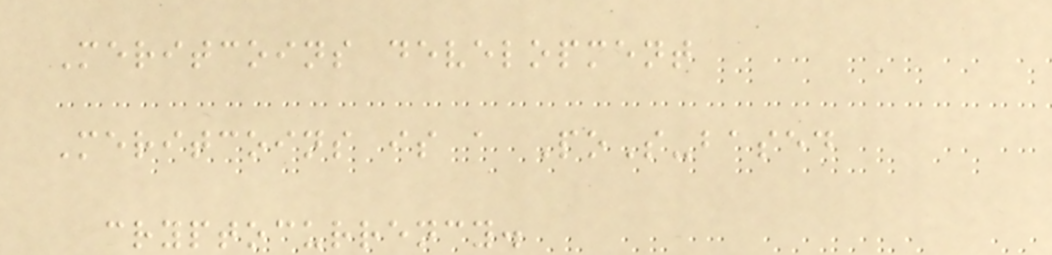Meritcoins development
Meritcoins is a PoS-based
cryptocurrency.
